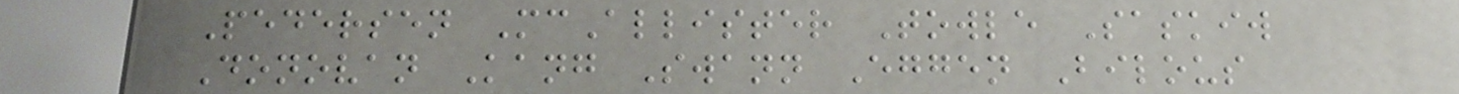Pedersen McAllister Towle Saskiw
Donovan Kang Swann Eggen Bilous
